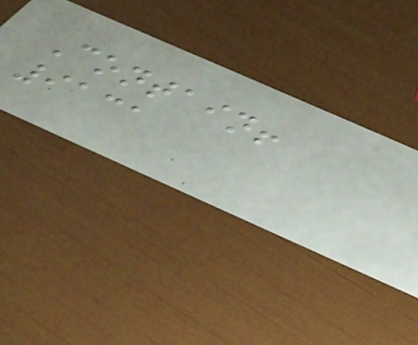Contain!
9131
